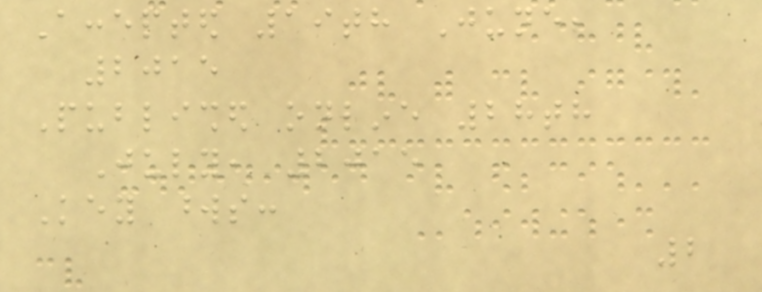Accepted 19th June,
2015
Published online 28th
July, 2015
Key words:
2
